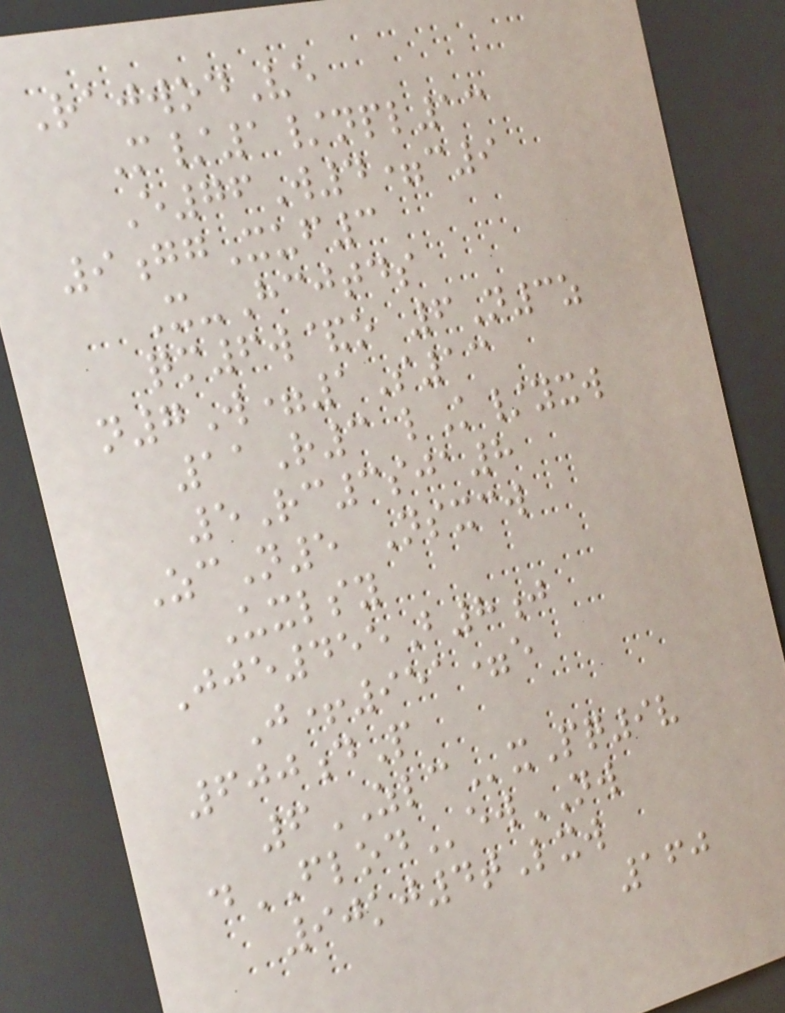RajwodVe
M/1/npl13
E76W4=c9
9ggXuf3
X-Hcjtds
qm6w&o 6N3z
n7W=1S13
11R3 lK/yxw
5Rc3sja8
ZcN5 Nsxcw
Uxlsy
Jje455B8j
J+951=e
600dP
6ZLCxPq9v
dFLODewNW
90kj4tLxw
160
